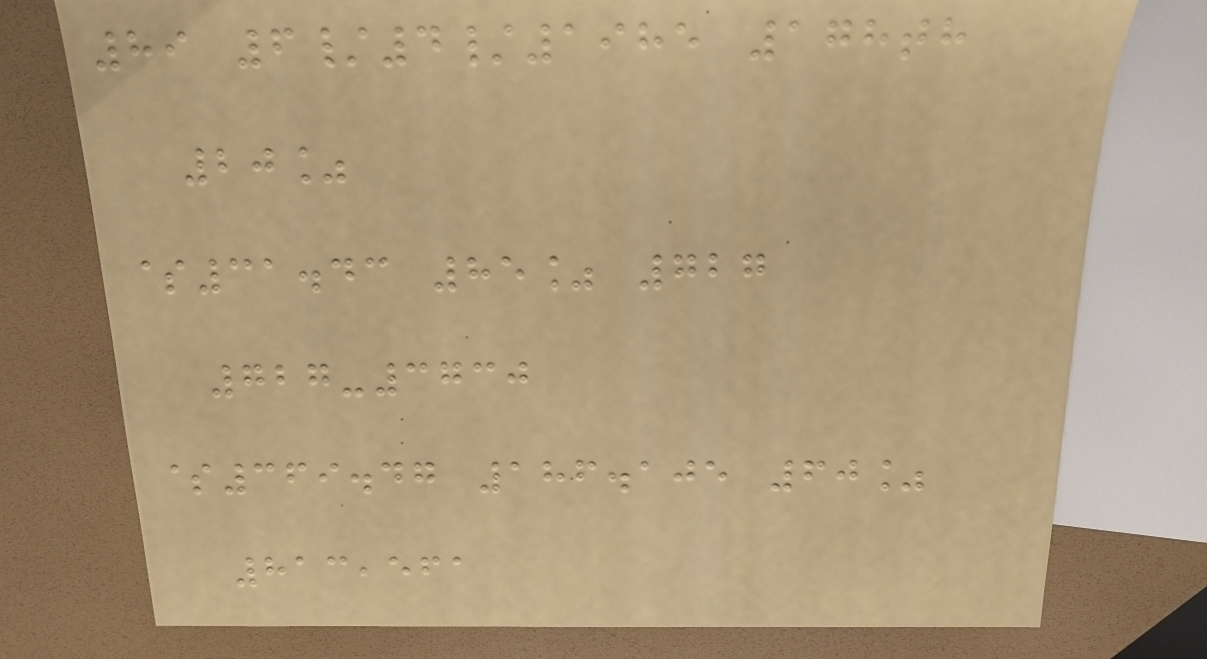89 6/4/1985 178th
20%
$31.43 85% 727
727-3730
$369.47 186.105 60%
813,561
